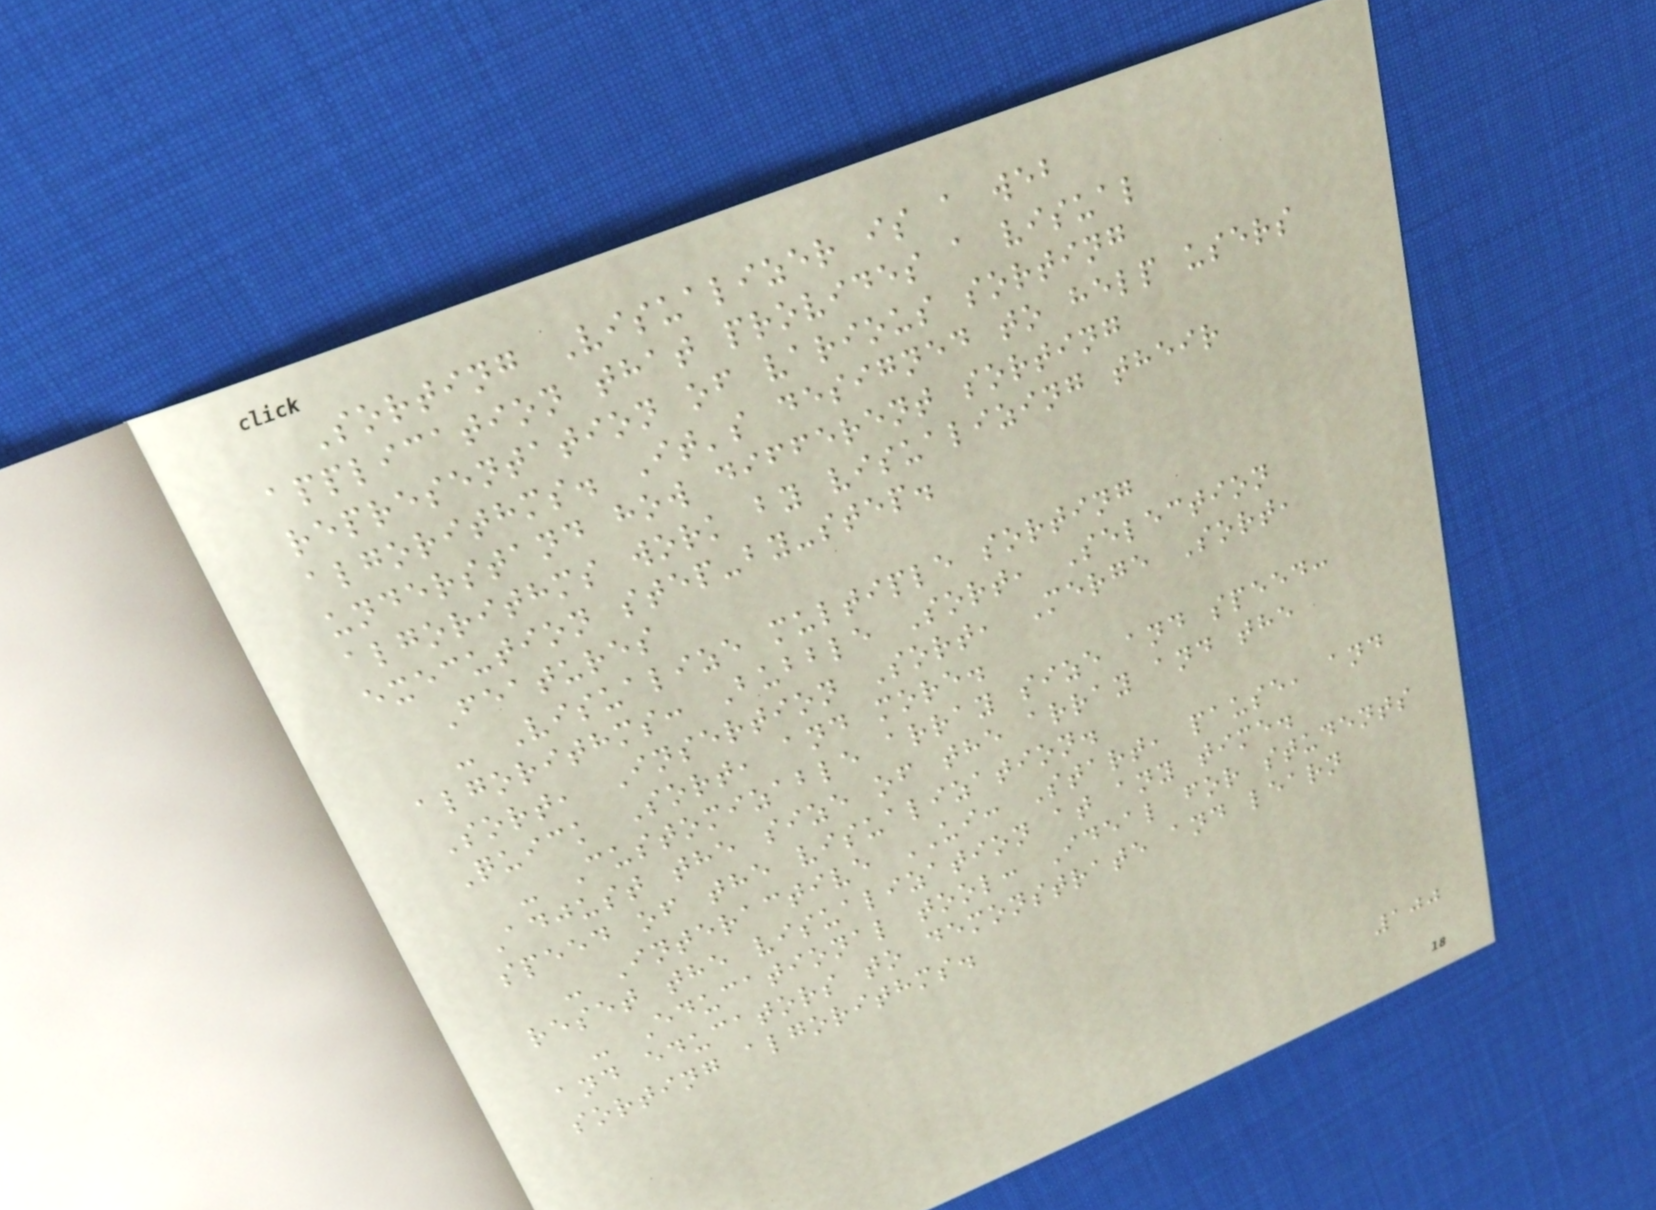Sorting Visualizer is a web
application that provides a visual
representation of various sorting
algorithms. It's designed to help users
understand how different sorting
algorithms work by visualizing their
execution step-by-step.
Features
- Visualize multiple sorting
algorithms: Bubble Sort, Selection
Sort, Insertion Sort, Merge Sort,
Quick Sort, and more.
- Customizable array size and speed:
Adjust the size of the array and the
speed of the visualization.
- Interactive UI: Start, pause, and
reset the visualization at any time.
- Educational tool: Ideal for students
and educators to demonstrate and learn
sorting algorithms.
100
